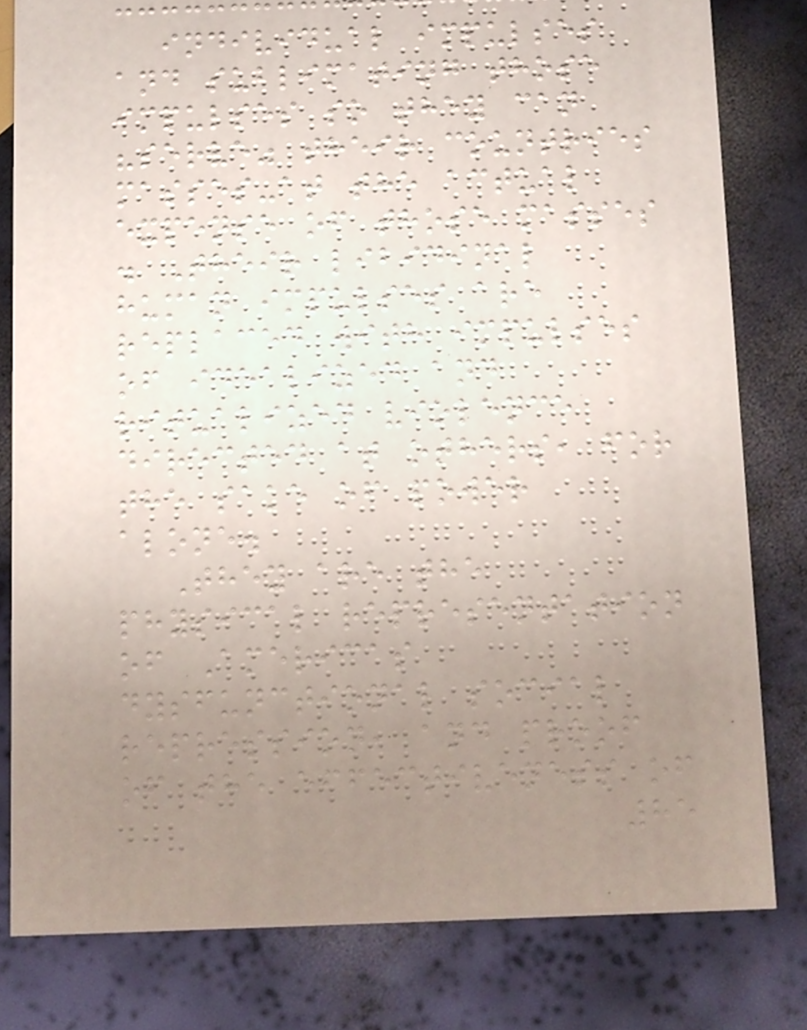individual impulses
and sublimating those
impulses so they can
"serve" their countries
masses-at the actual
expense of those masses
. Their libidinal
human impulses are
replaced with impulses
of idealized and
ritualized violence
directed at others, for
the sake of power
alone.
They are the
physical representation
of Americas
dysfunctional social
repression, and proof
of the effectiveness of
85
